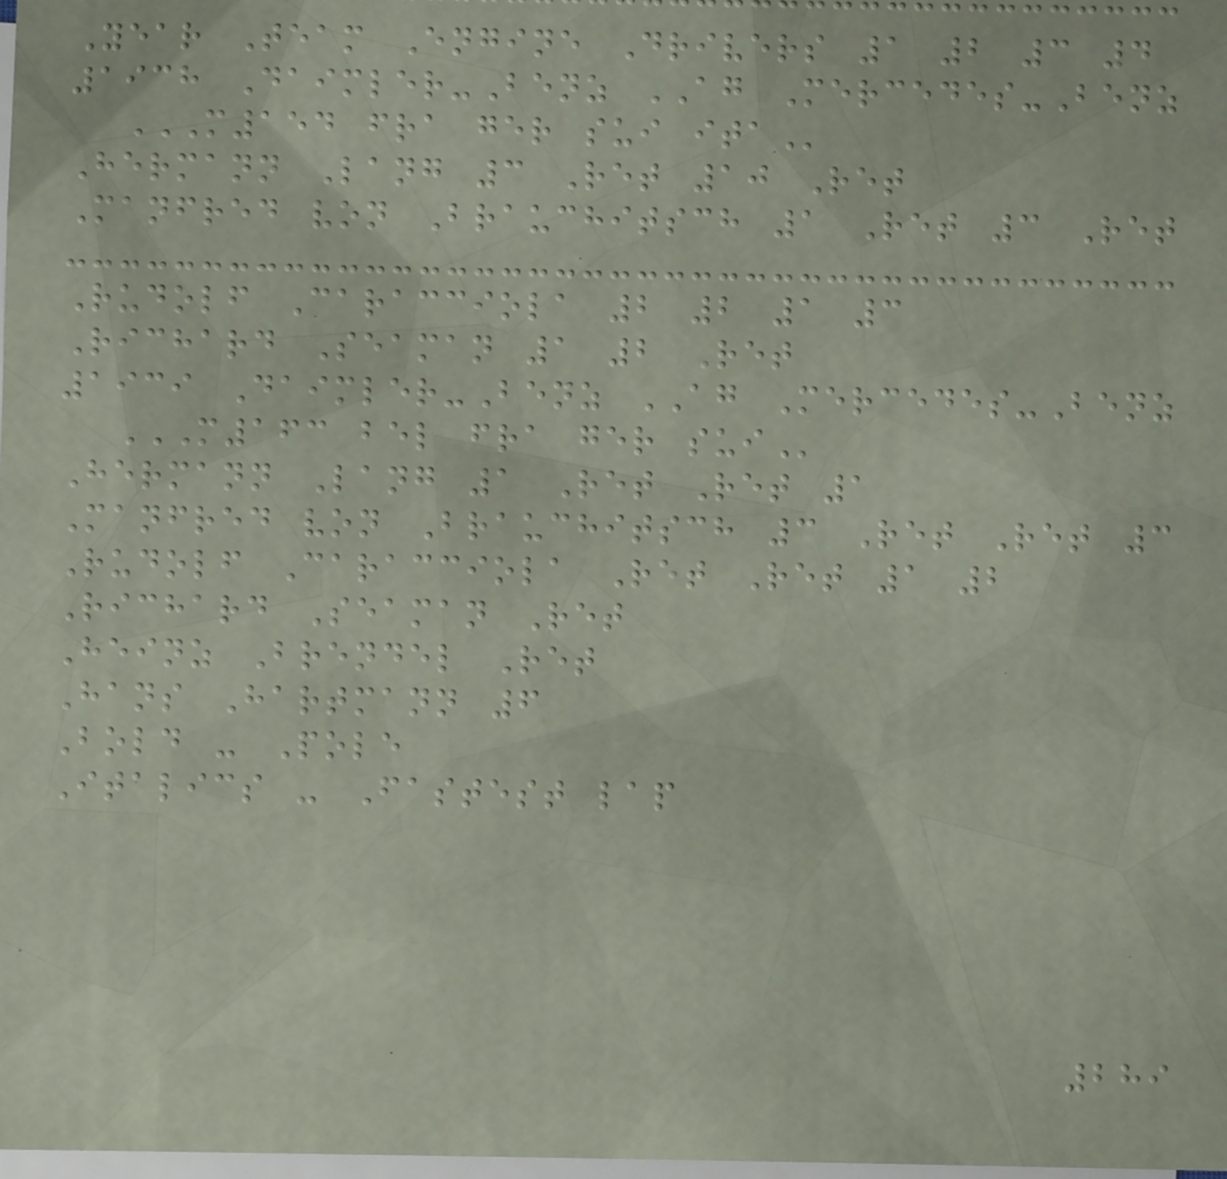Year Team Engine Drivers 1 2 3 4
1938 Daimler-Benz AG Mercedes-Benz
M154 FRA GER SUI ITA
Hermann Lang 3 Ret 10 Ret
Manfred von Brauchitsch 1 Ret 3 Ret
Rudolf Caracciola 2 2 1 3
Richard Seaman 1 2 Ret
1939 Daimler-Benz AG Mercedes-Benz
M163 BEL FRA GER SUI
Hermann Lang 1 Ret Ret 1
Manfred von Brauchitsch 3 Ret Ret 3
Rudolf Caracciola Ret Ret 1 2
Richard Seaman Ret
Heinz Brendel Ret
Hans Hartmann 6
Bold - Pole
Italics - Fastest lap
289
